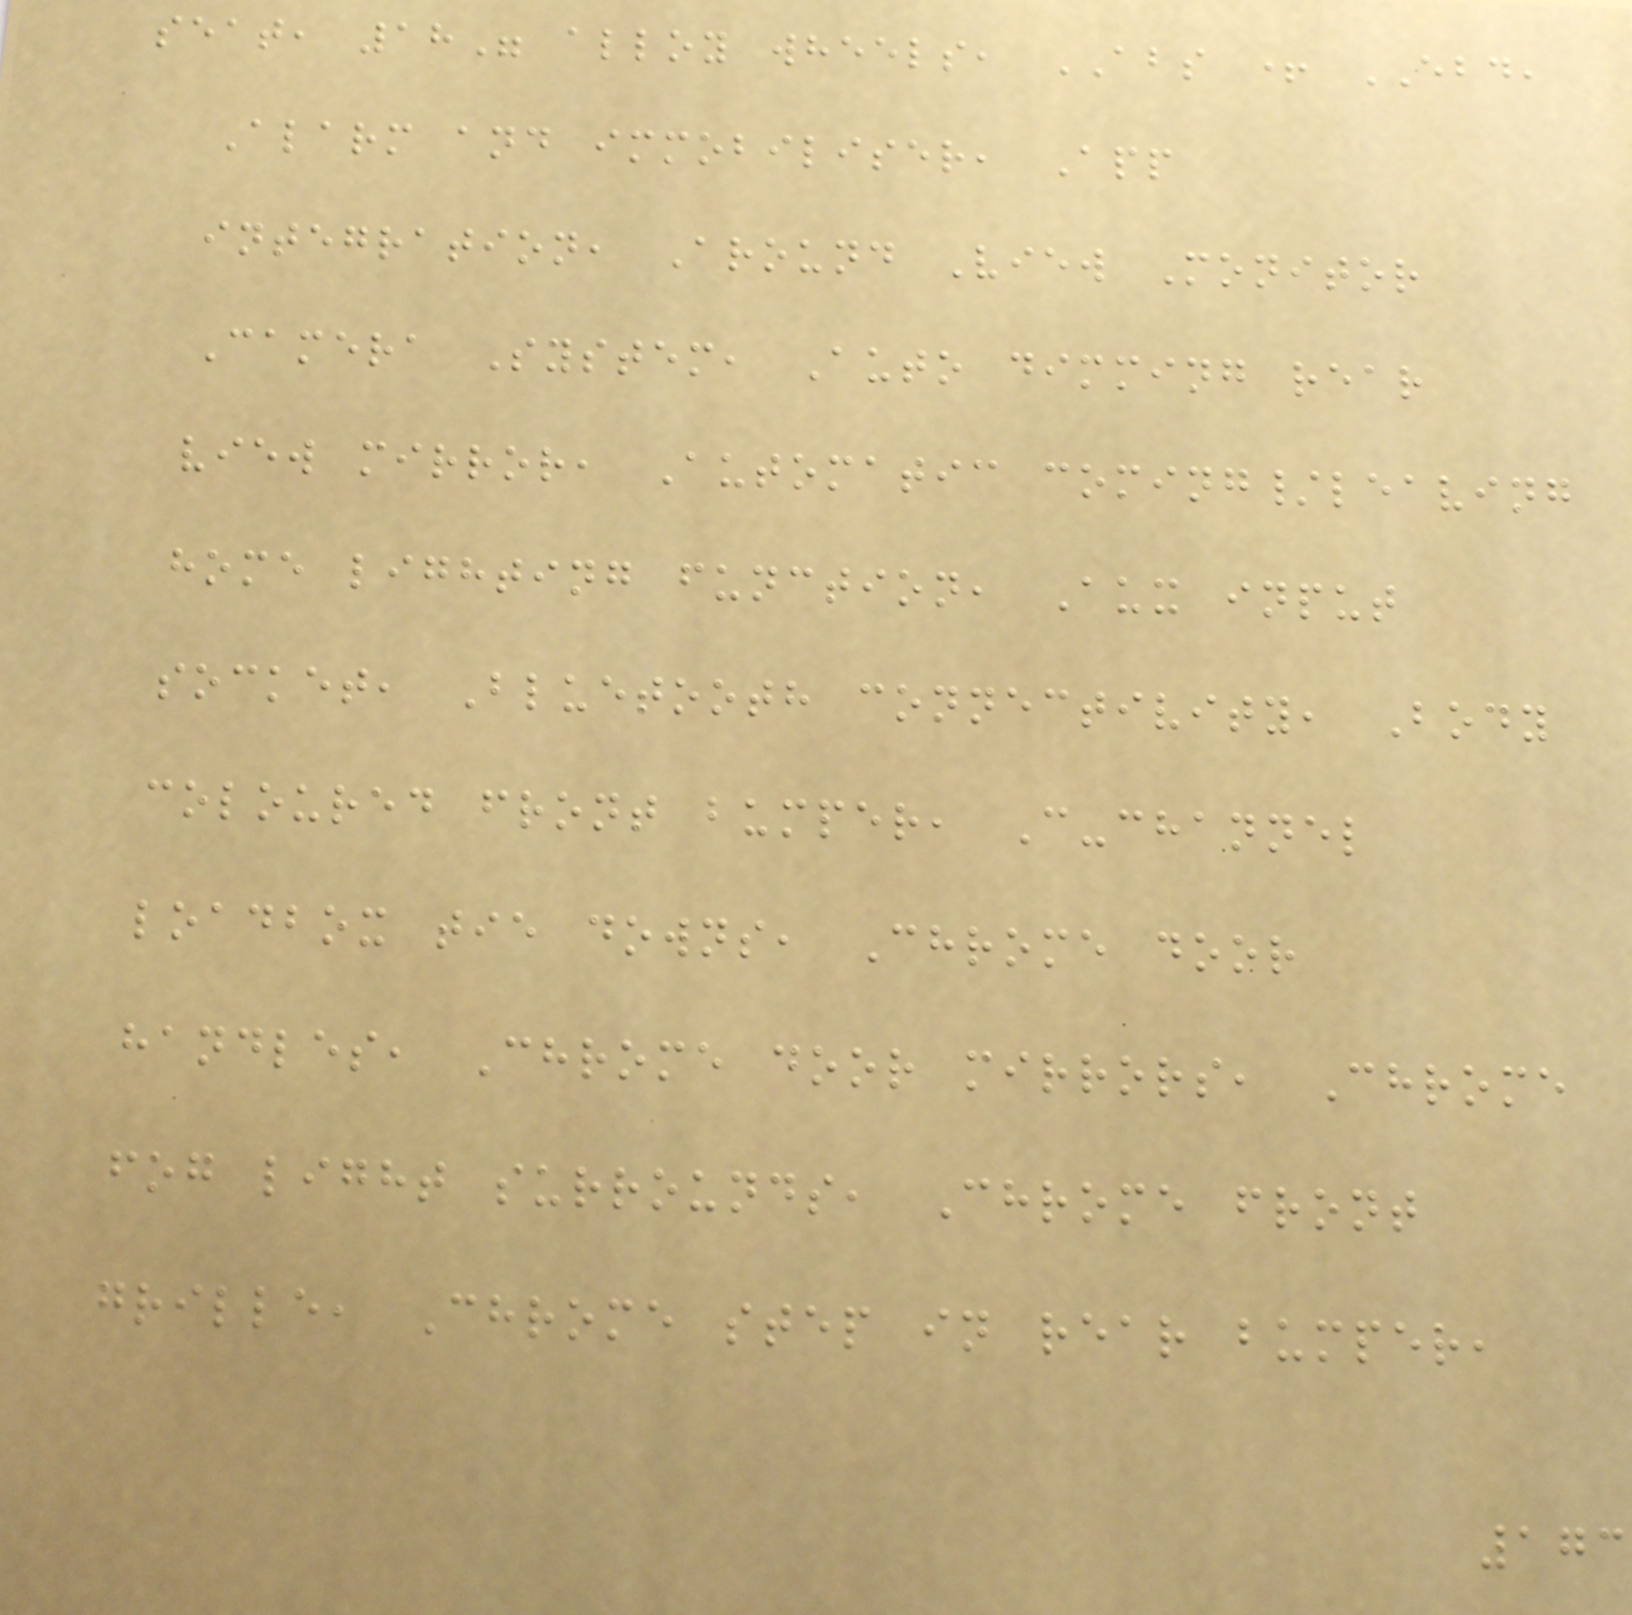seat, 18" alloy wheels, ABS + EBD,
Alarm and immobiliser, App
integration, Around View Monitor
Camera System, Auto dimming rear
view mirror, Automatic coming/leaving
home lighting function, Aux input
socket, Bluetooth connectivity, Body
coloured front bumper, C-channel
loadbox tie downs, Chrome door
handles, Chrome door mirrors, Chrome
fog light surrounds, Chrome front
grille, Chrome step in rear bumper,
173
